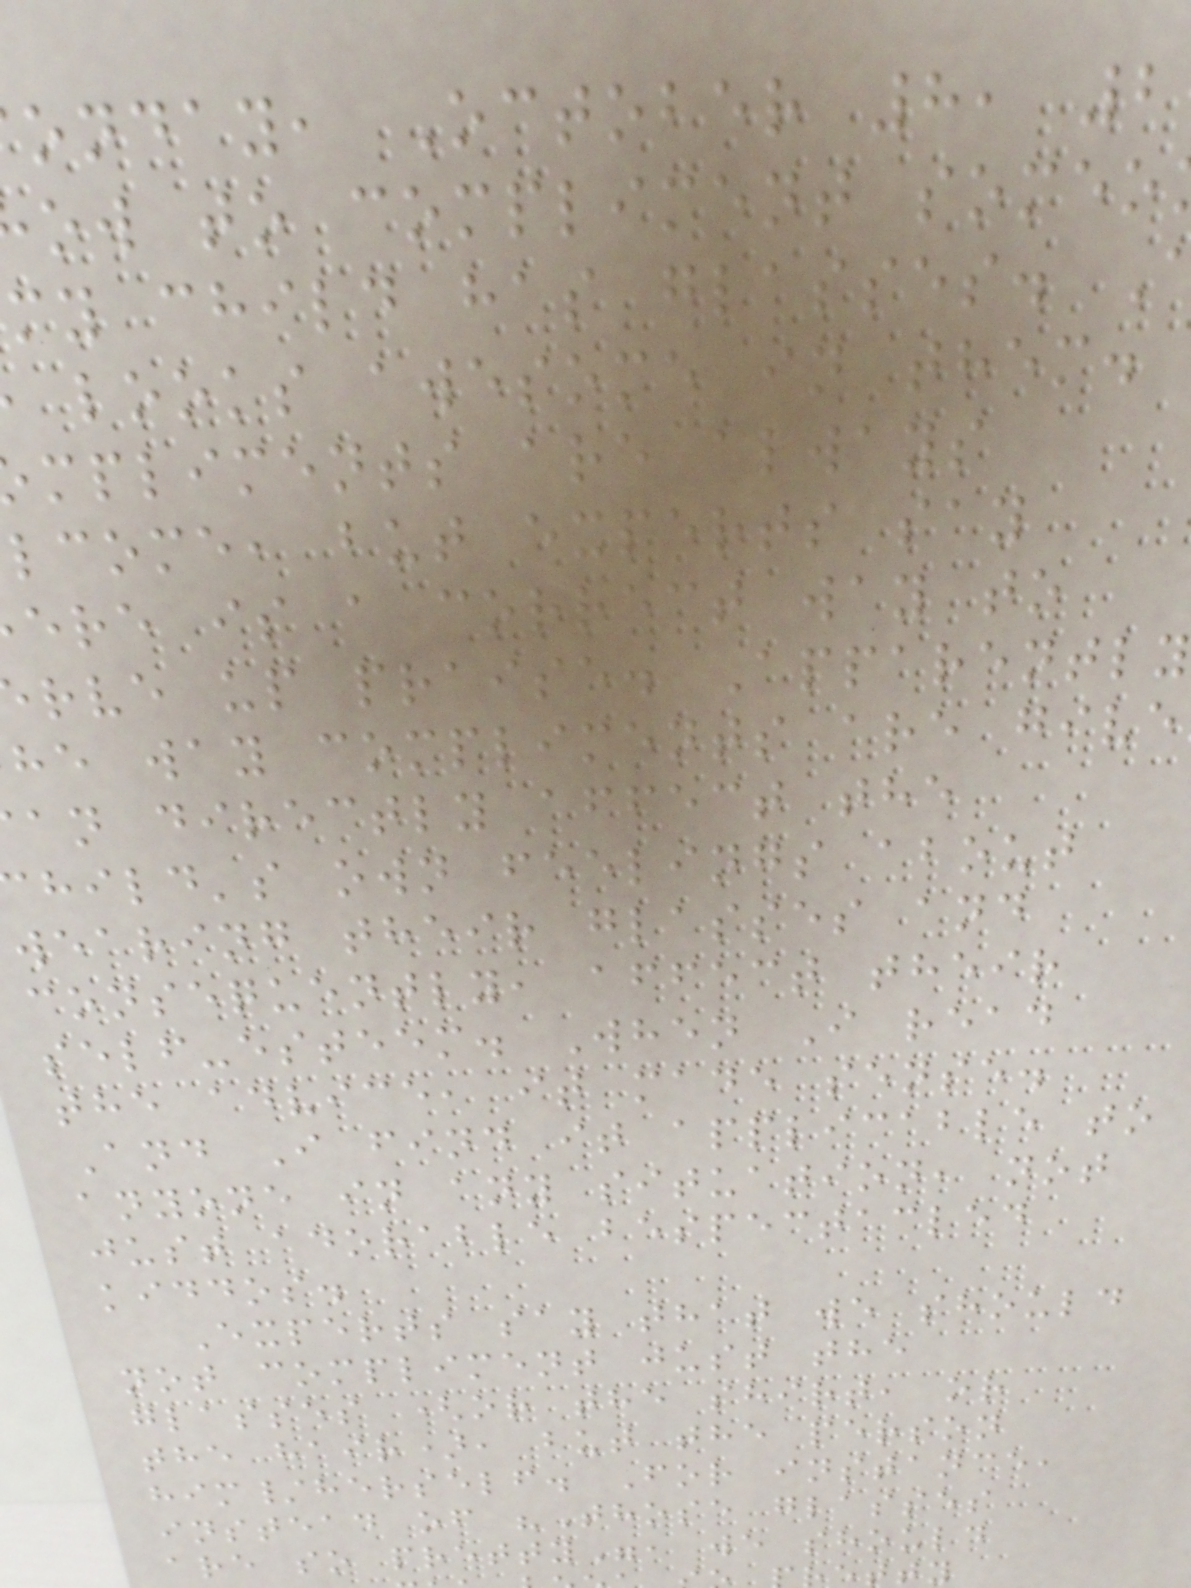onday, October 8, 2
ow to compliment someo
my child has glasses.
looks awesome in them.
mpliments are always
lcome, but experts say
ere is a correct way to
rve up praise. Apparently
he way compliments are give
an directly affect the
hild's own feelings about
wearing their glasses and
consequently, affect their
self-esteem. When I read
the advice, it made sense.
And I find it applicable to
anyone in any situation, not
just adorable bespectacled
kiddos.
Experts say that we should
not compliment just the
glasses (or the shirt, or
the hair), but the person
him/herself. For instance,
instead of "Those glasses
are so pretty", we should
